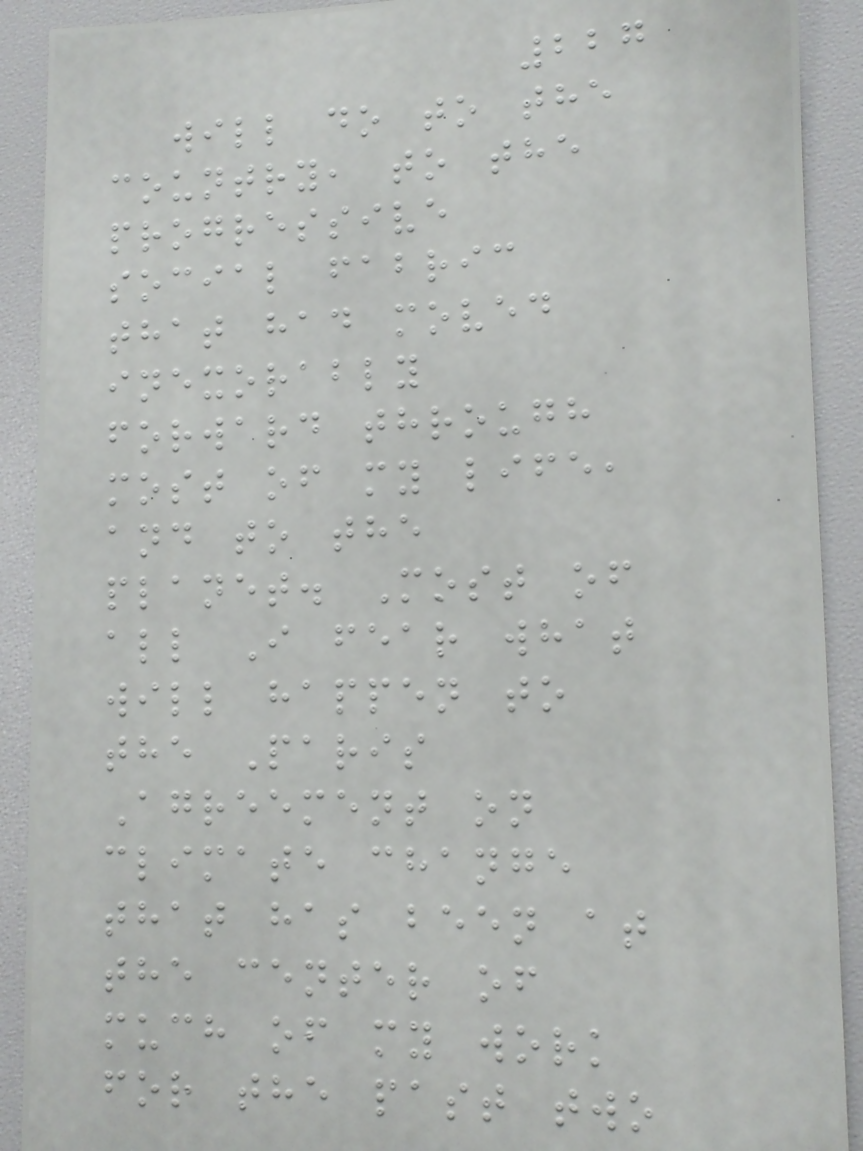227
will do to the
country, to the
progressive
social fabric
that had moved
inexorably
forward through
most of my life,
and to the
planet. Most of
all I fear what
will happen to
the Paris
Agreement on
climate change
that has been at
the center of
much of my work
for the past two
